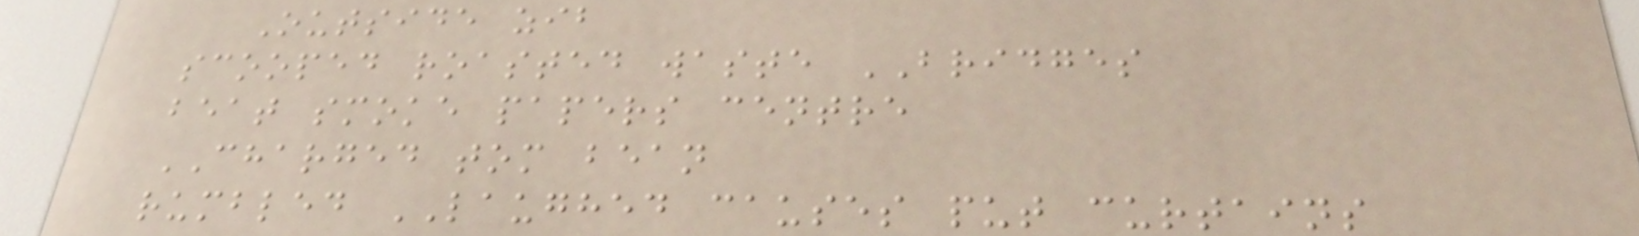Outside zib
scooped roasted waste BRIDGES
beat smoke papers centre
CHARGED tom bean
rumbled LAUGHED causes put curtains
